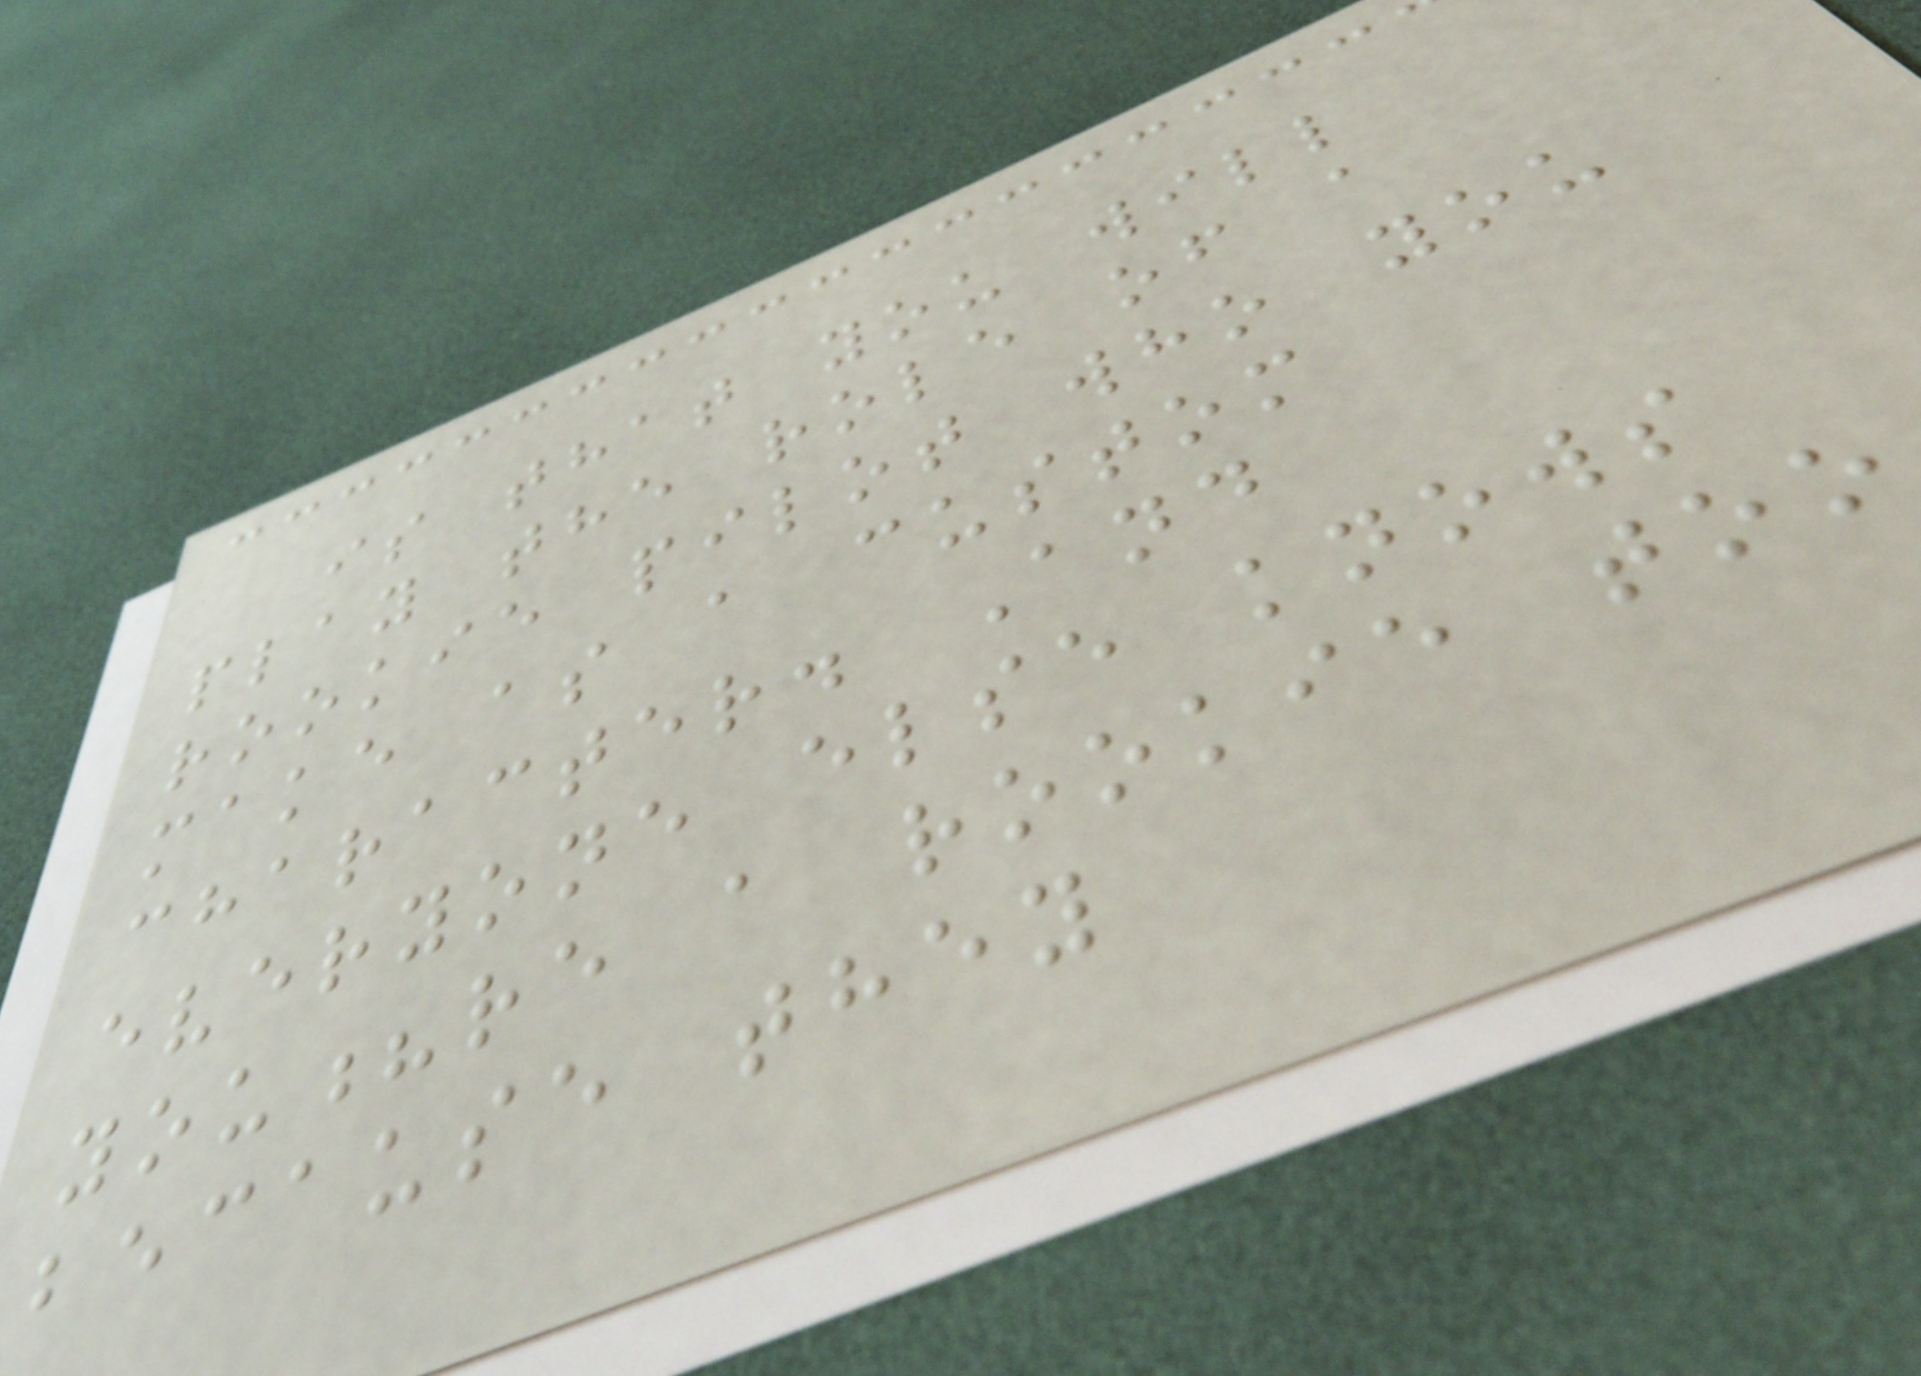is that you will
play the role of a
rookie pilot who you
make as a custom
character. And
everyone else knows
you?re a rookie too
because they
